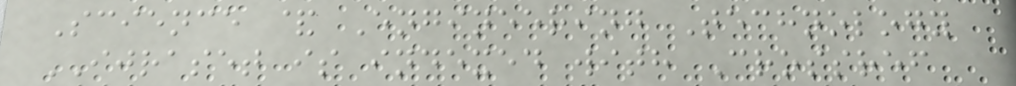Science & Engineering Technology
IJRASET is indexed with Crossref
